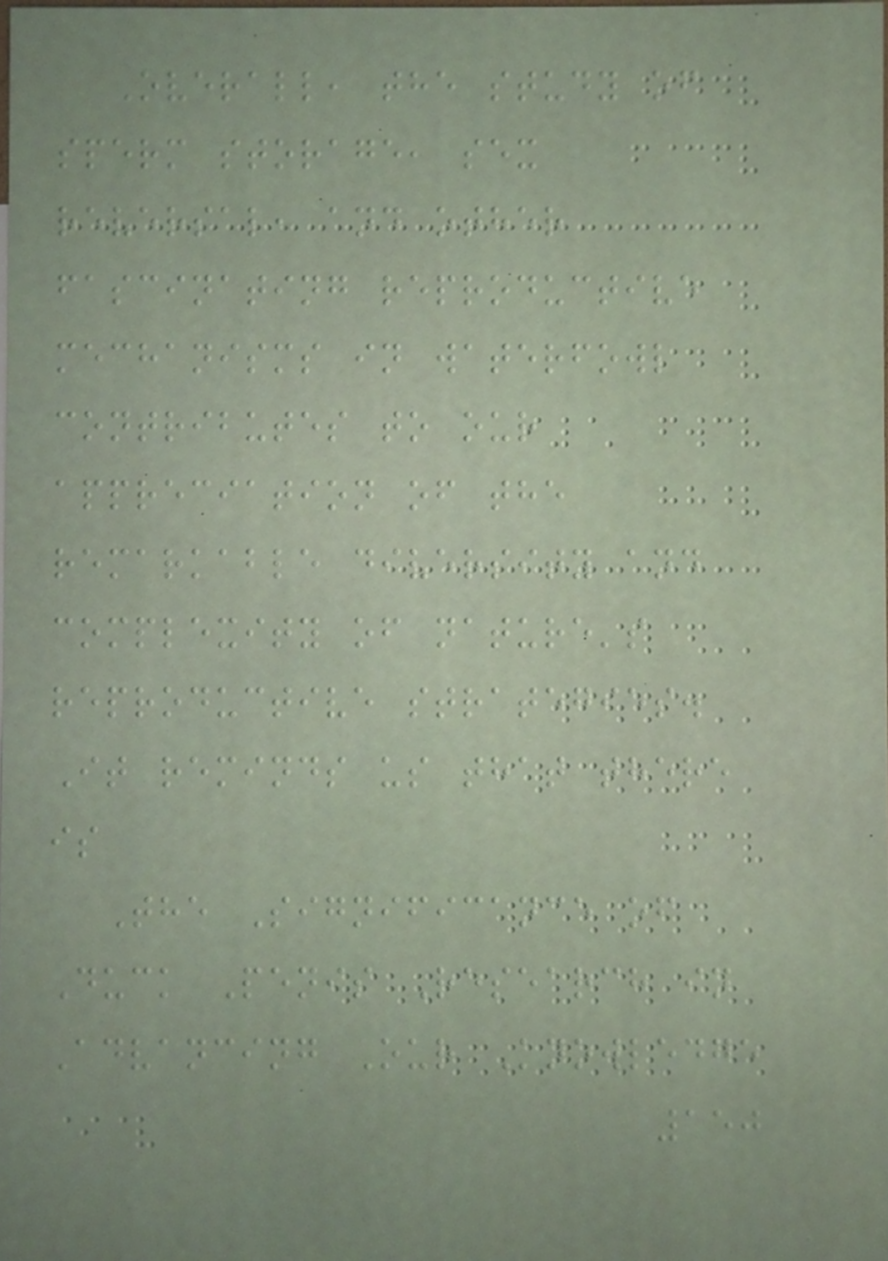Overall, the study of
sperm storage, sex
reversal, and other
fascinating reproductive
mechanisms in waterfowl
contributes to our
appreciation of the
remarkable diversity and
complexity of nature's
reproductive strategies.
It reminds us that there
is
The Significance of
Duck Penis Research in
Advancing Our Knowledge
150
